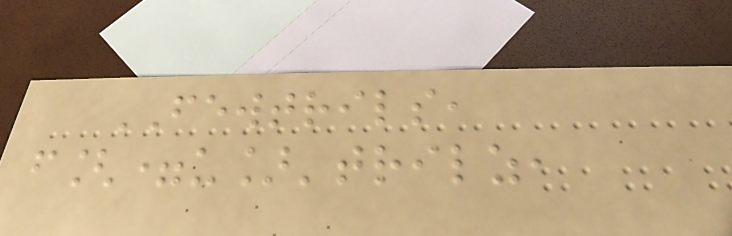FEWTRILS,
f[=u]'trilz,
